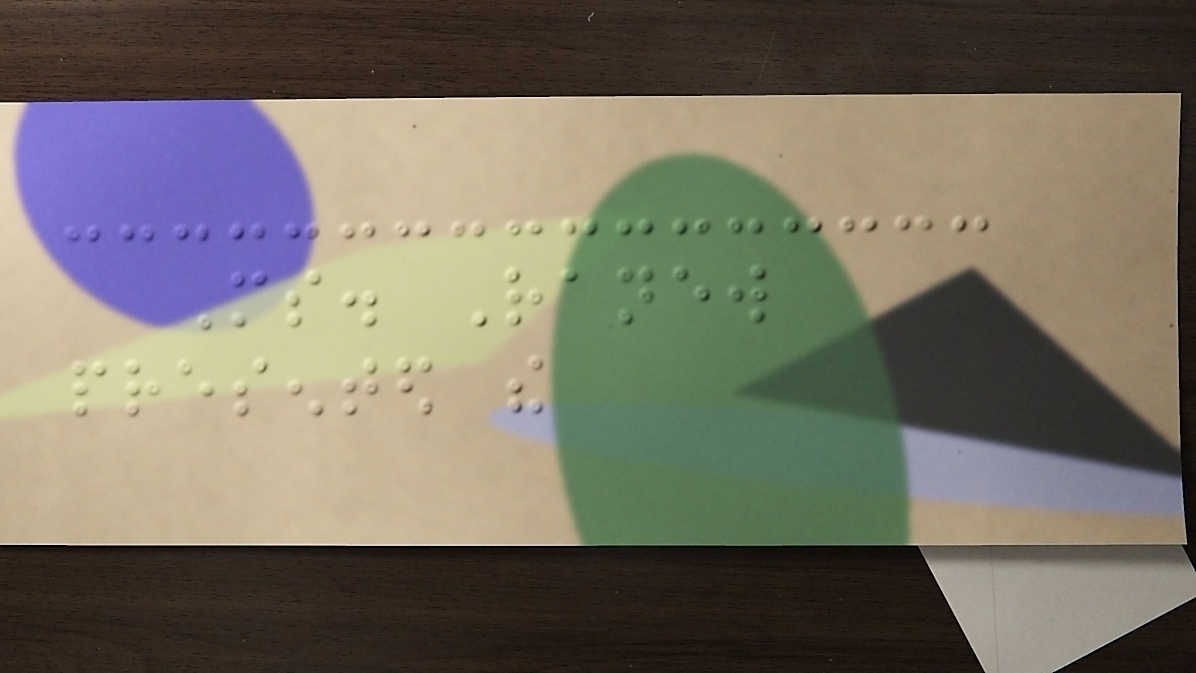Ms. Ranew
presented the
